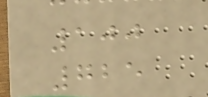100
725
